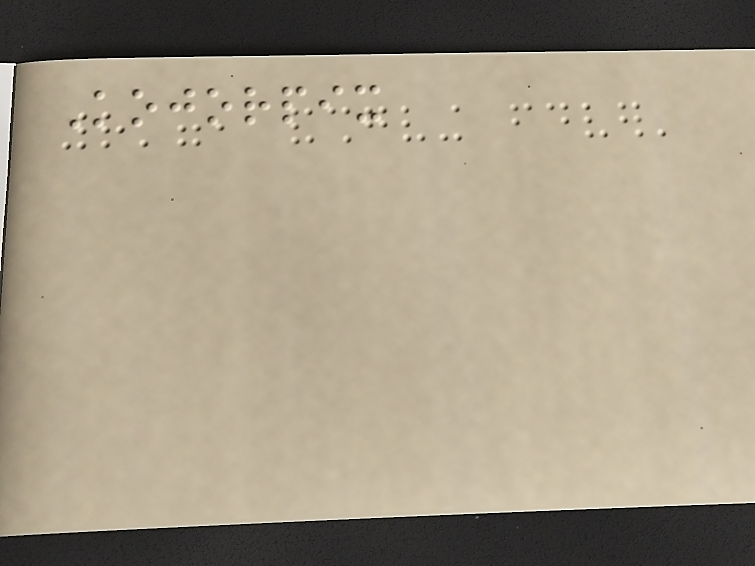Kojorpix
